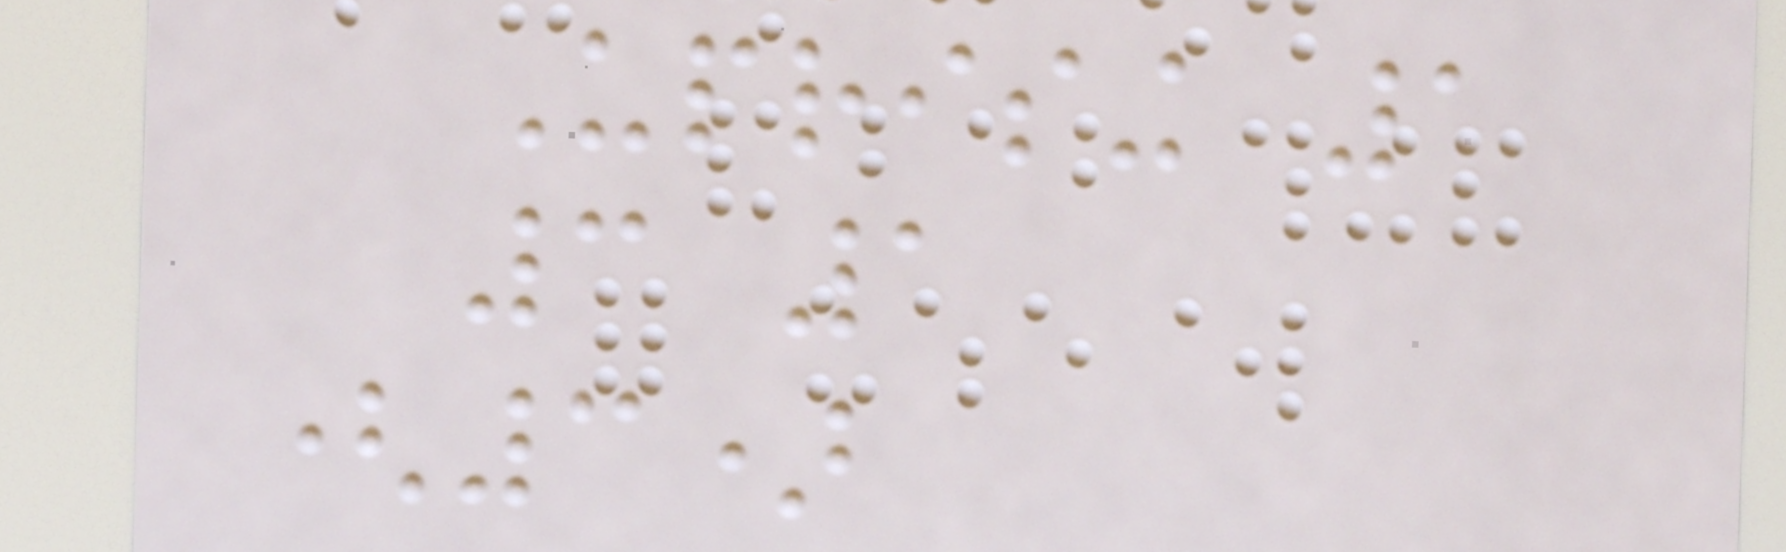Uprising 1
3 1
(3)
